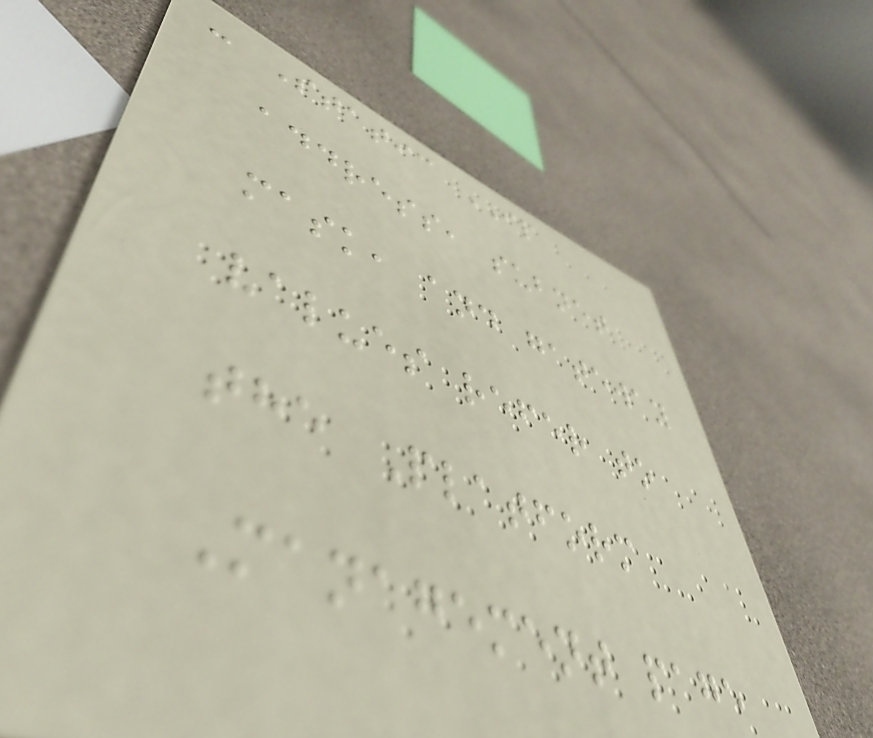- Static IP
address, subnet
mask, and gateway
values refer to
the Platform
Management page
